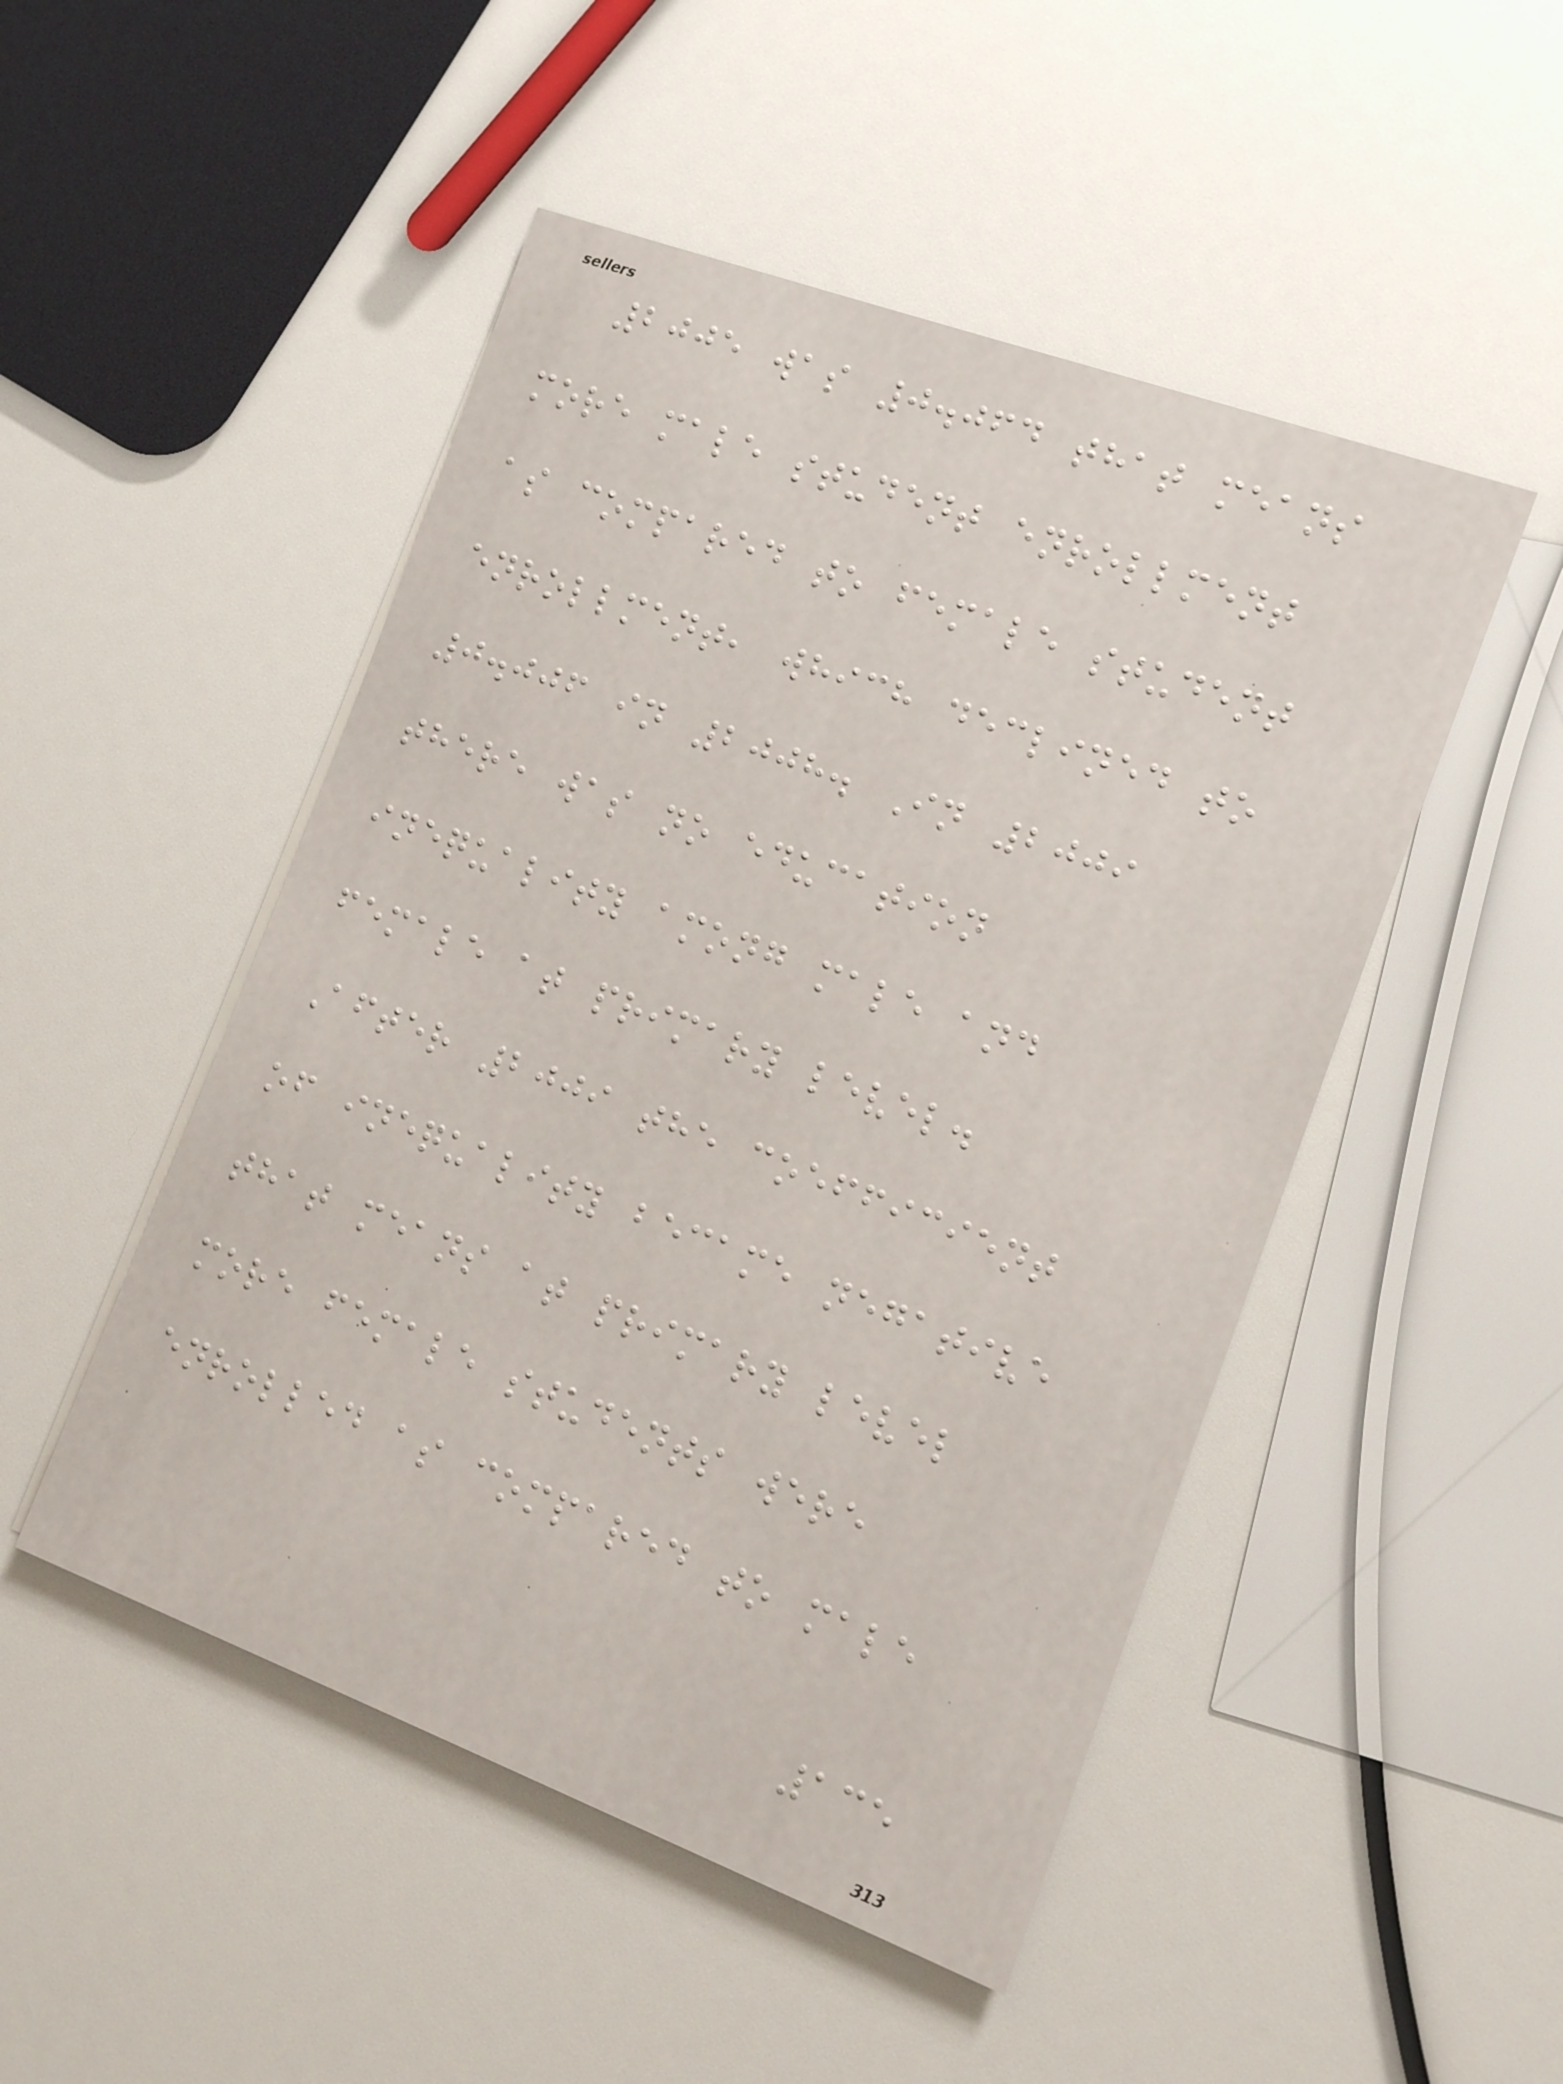2005 was 0.064 that means
more male student enrollment
as compared to female student
enrollment, which declined to
0.006 in 2008. In 2009
there was no education
inequality among male and
female at primary level.
After 2009 the coefficient
of inequality became negative
that means at primary level
more female students were
enrolled as compared to male
135
